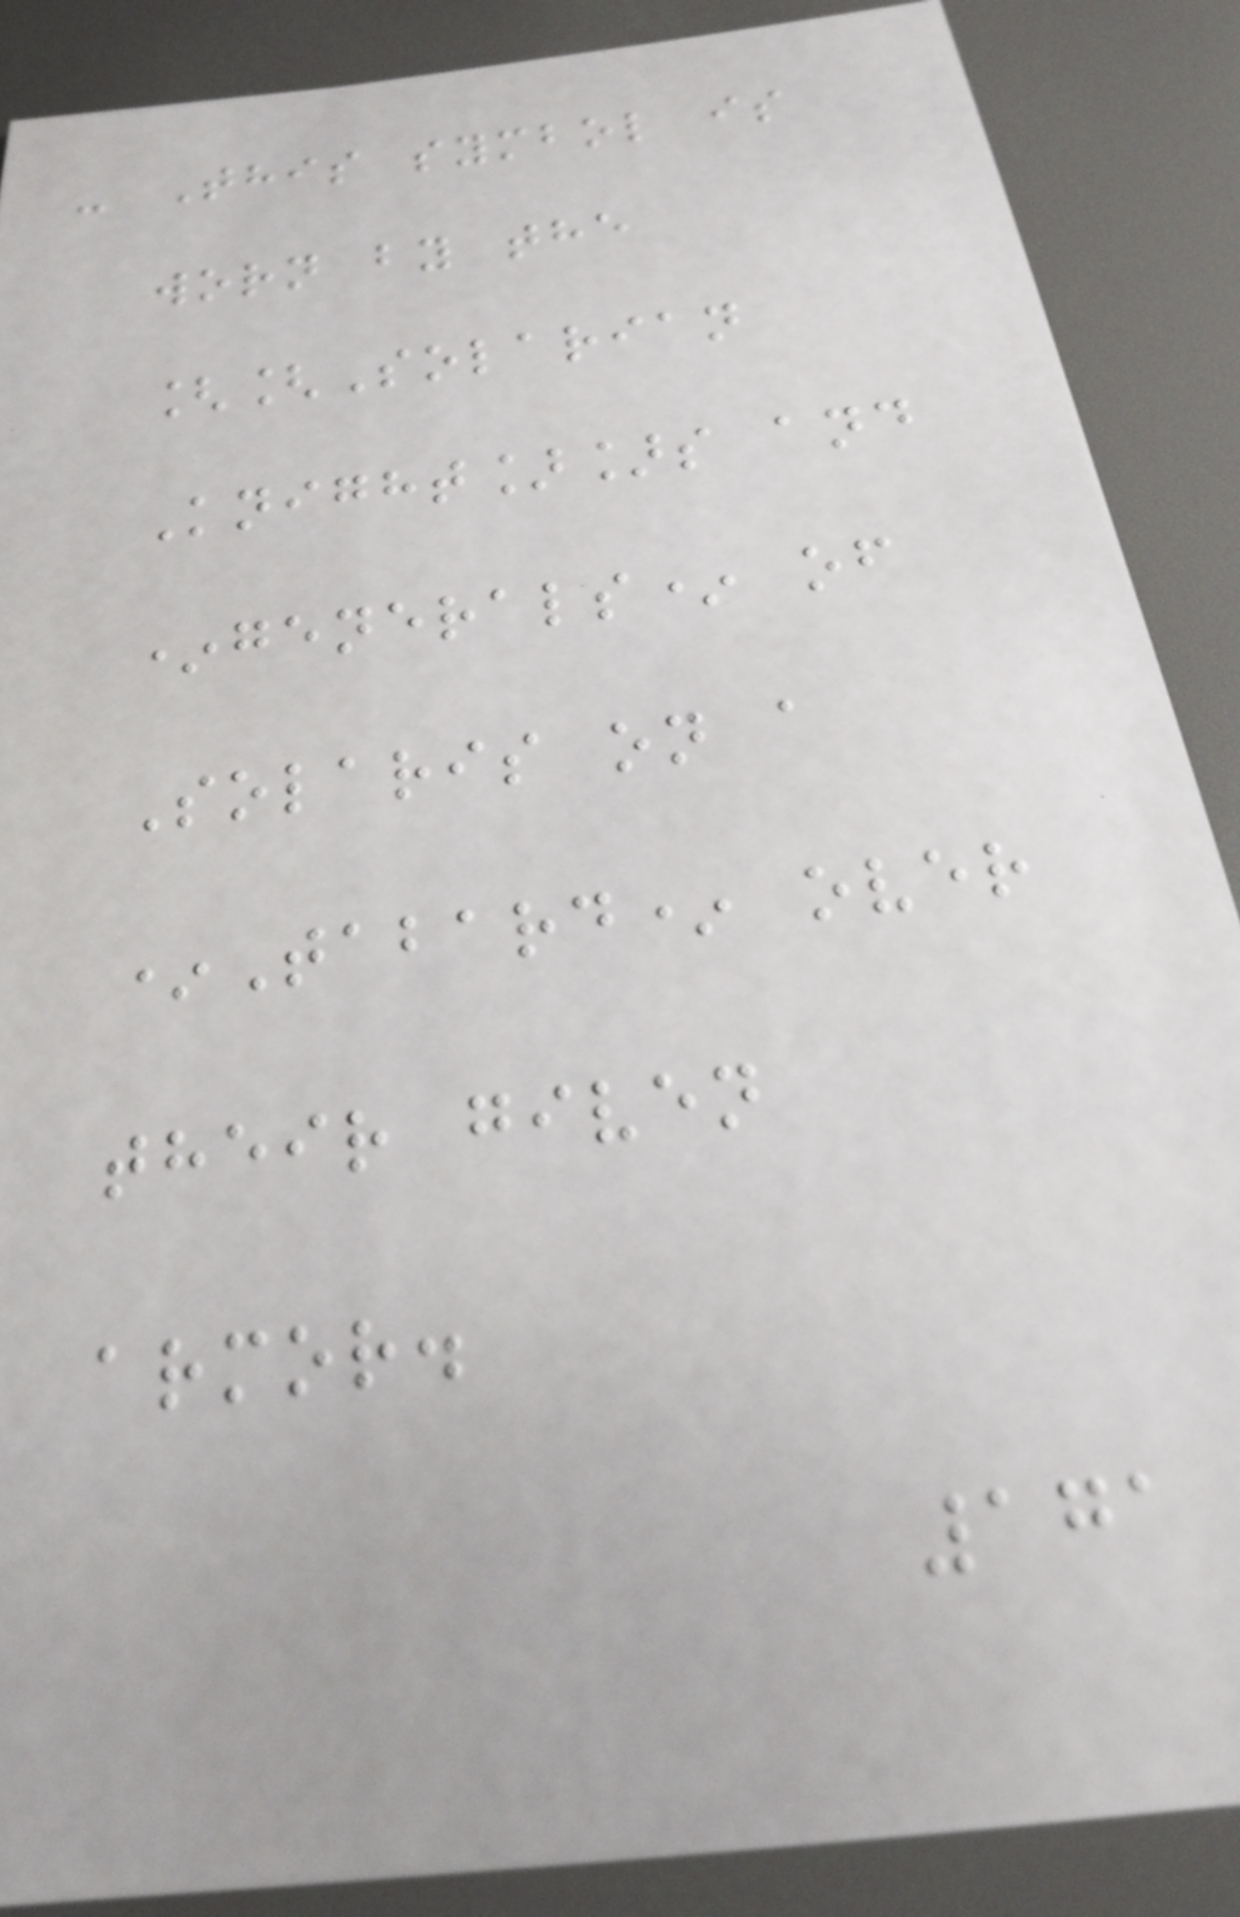- This symbol is
worn by the
[[Solarian
Knight]]s and
*generals* of
Solaris on a
*Tabard* over
their given
armor.
171
